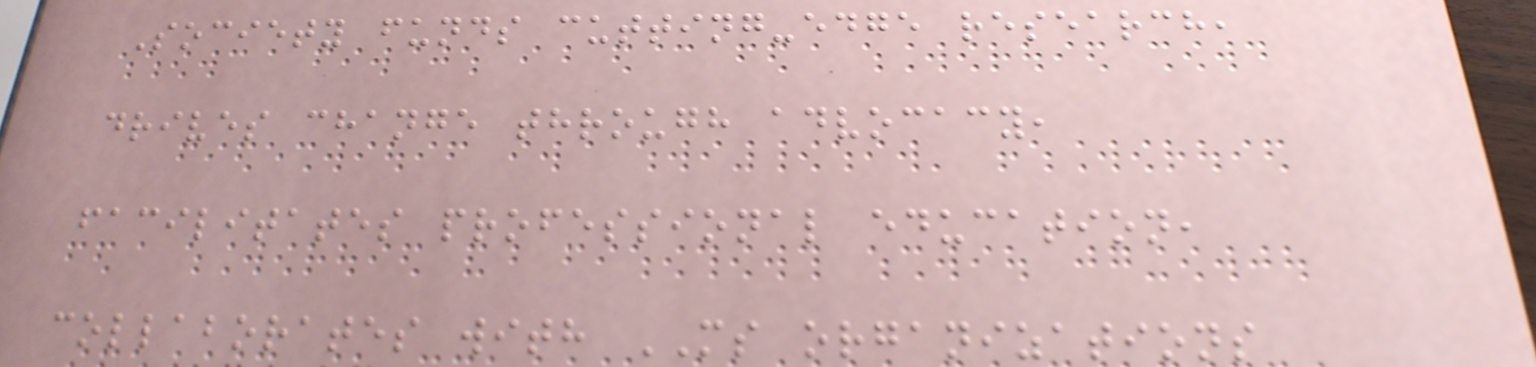Society funds cutting-edge research,
drives change through advocacy,
facilitates professional education,
collaborates with MS organizations
